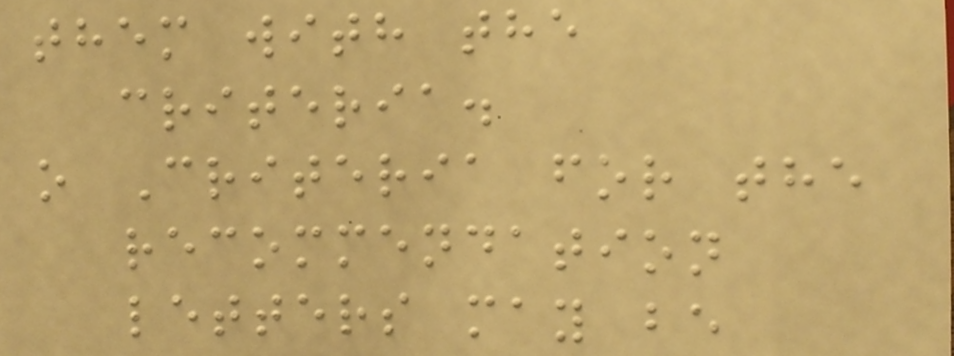them with the
criteria.
o Criteria for the
recommendation
letters may be
